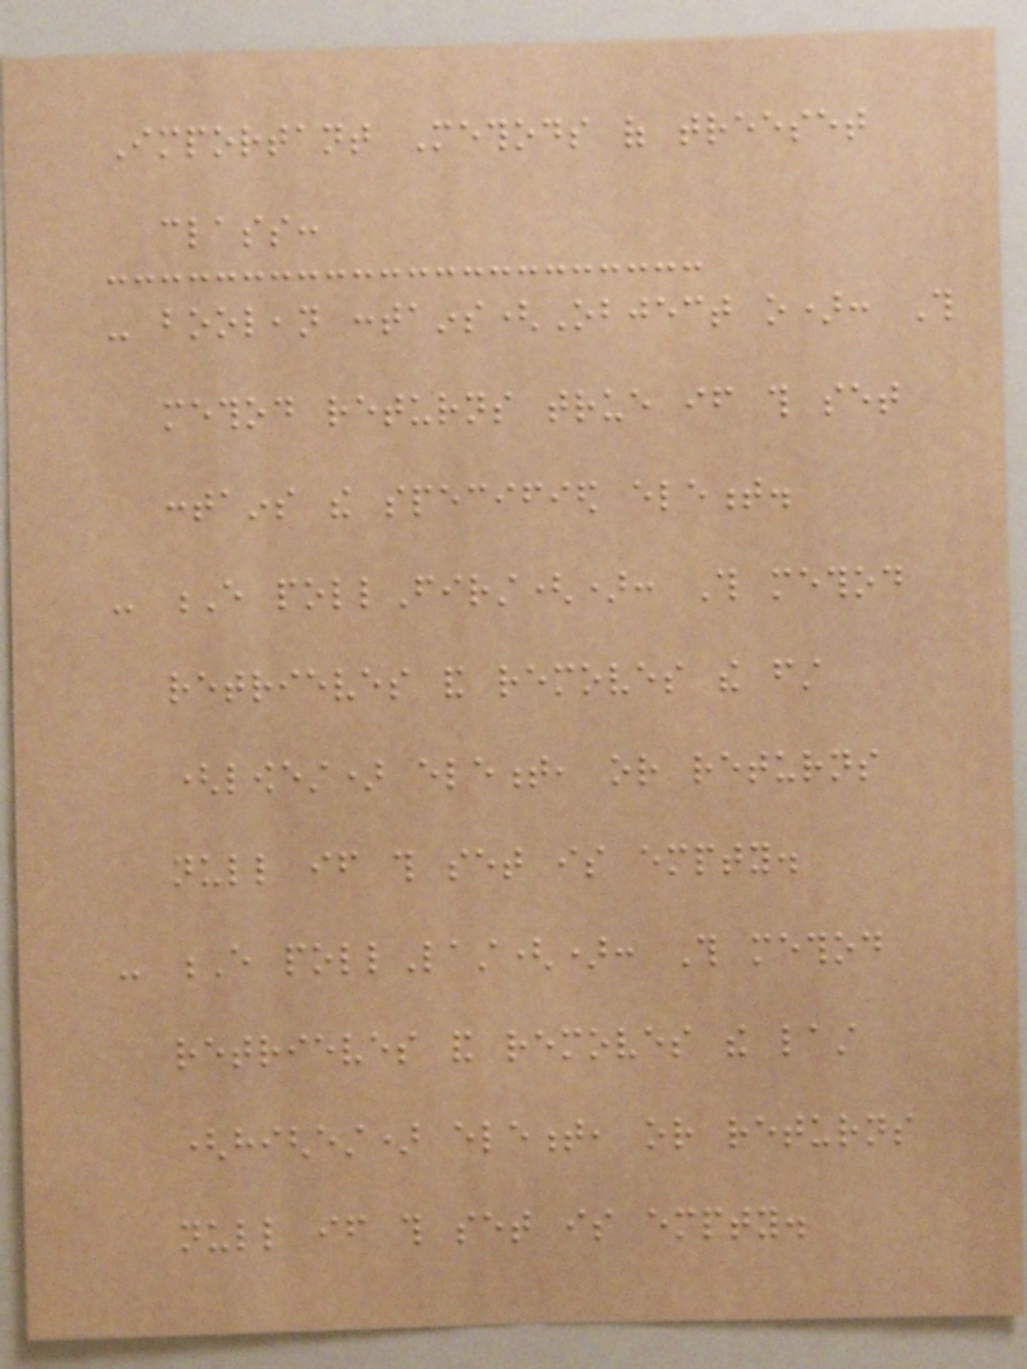Important Methods of treeset
class:
- boolean contains(Object o): This
method returns true if this set
contains the specified element.
- E pollFirst(): This method
retrieves and removes the first
(lowest) element, or returns
null if this set is empty.
- E pollLast(): This method
retrieves and removes the last
(highest) element, or returns
null if this set is empty.
